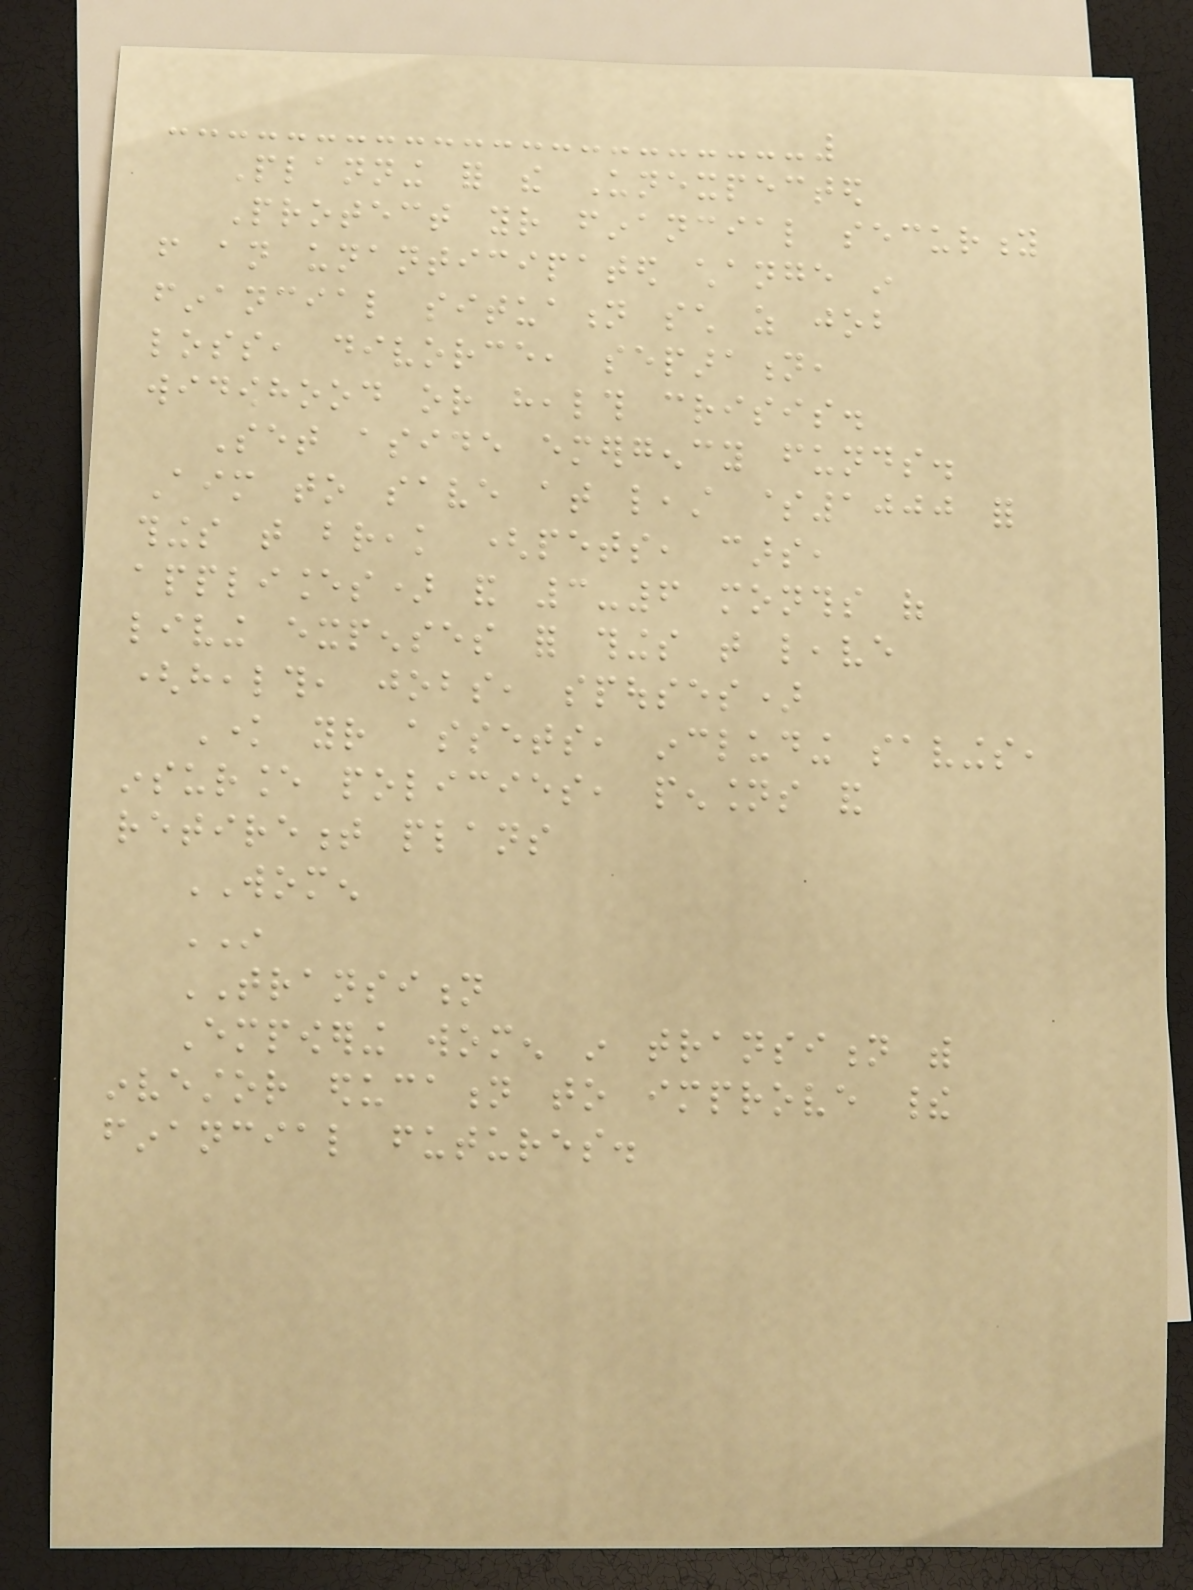Planning for the Unexpected
Protect your financial security
from an unanticipated change in
financial situation such as job
loss, divorce, separation,
widowhood or health crisis.
Set aside emergency funds.
Aim to save at least $1000 for
things that break (pets, cars,
appliances) and 3-6 months of
living expenses for things that leave
(health, jobs, spouses)
Know your assets, including savings,
insurance policies, pensions and
retirement plans
WOMEN
IN
TRANSITION
Empowering women in transition with
investor education to improve their
financial futures.
